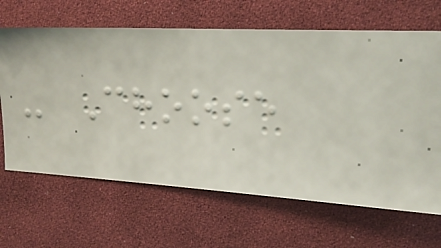- Choose
